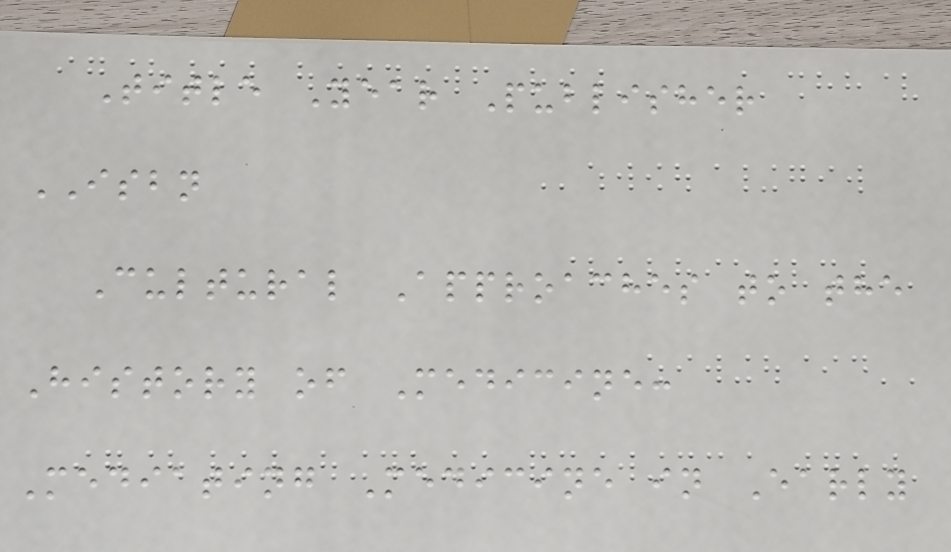Title Year Publisher
ISBN
Cultural Approaches to the
History of Medicine:
Mediating Medicine in Early
